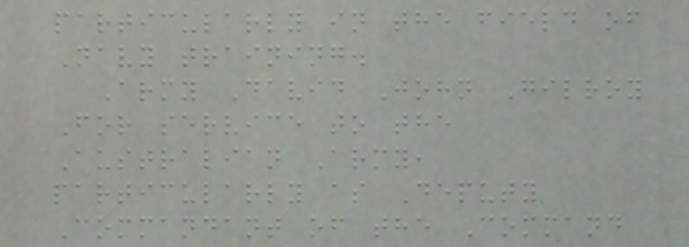particularly in the field of
Navy training.
Army David John Gilroy
For service to the
Australian Army,
particularly as Deputy
Commandant of the Command
